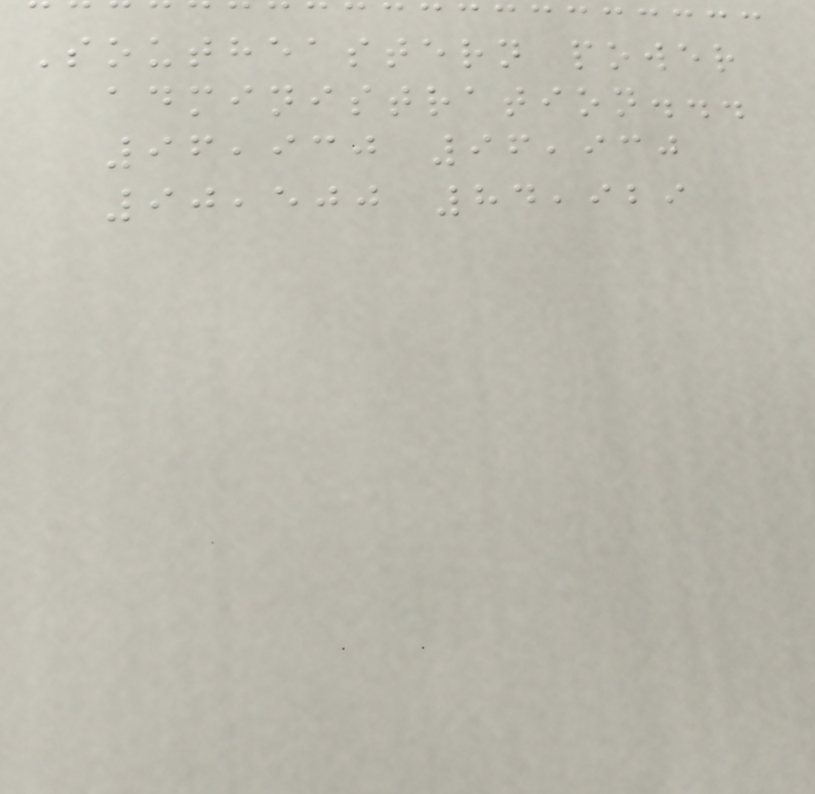Southeastern power
administration...
96,930 96,930
90,500 84,929
